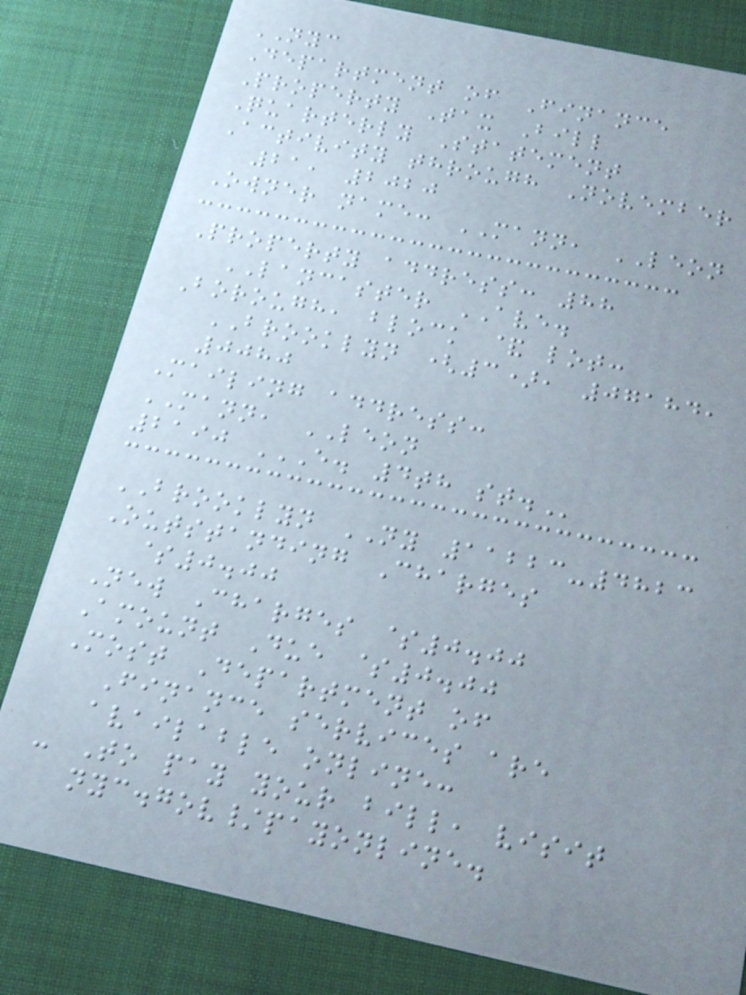NYC
Department of Finance
Property Tax Bill
Quarterly Statement
Activity through November
21, 2020
Owner name: MANN, LEON
Property address: 88
LANCASTER AVE.
Borough, block & lot:
BROOKLYN (3), 07184,
0080
Mailing address:
MANN, LEON
2190 E. 4TH ST.
BROOKLYN NY 11223-4823
Outstanding Charges
$0.00
New Charges $0.00
Amount Due $0.00
Most Department of
Finance services are
available online:
- To pay your bill, visit
nyc.gov/payonline.
